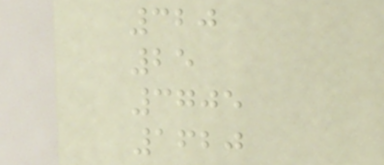320
25
3705
1620
